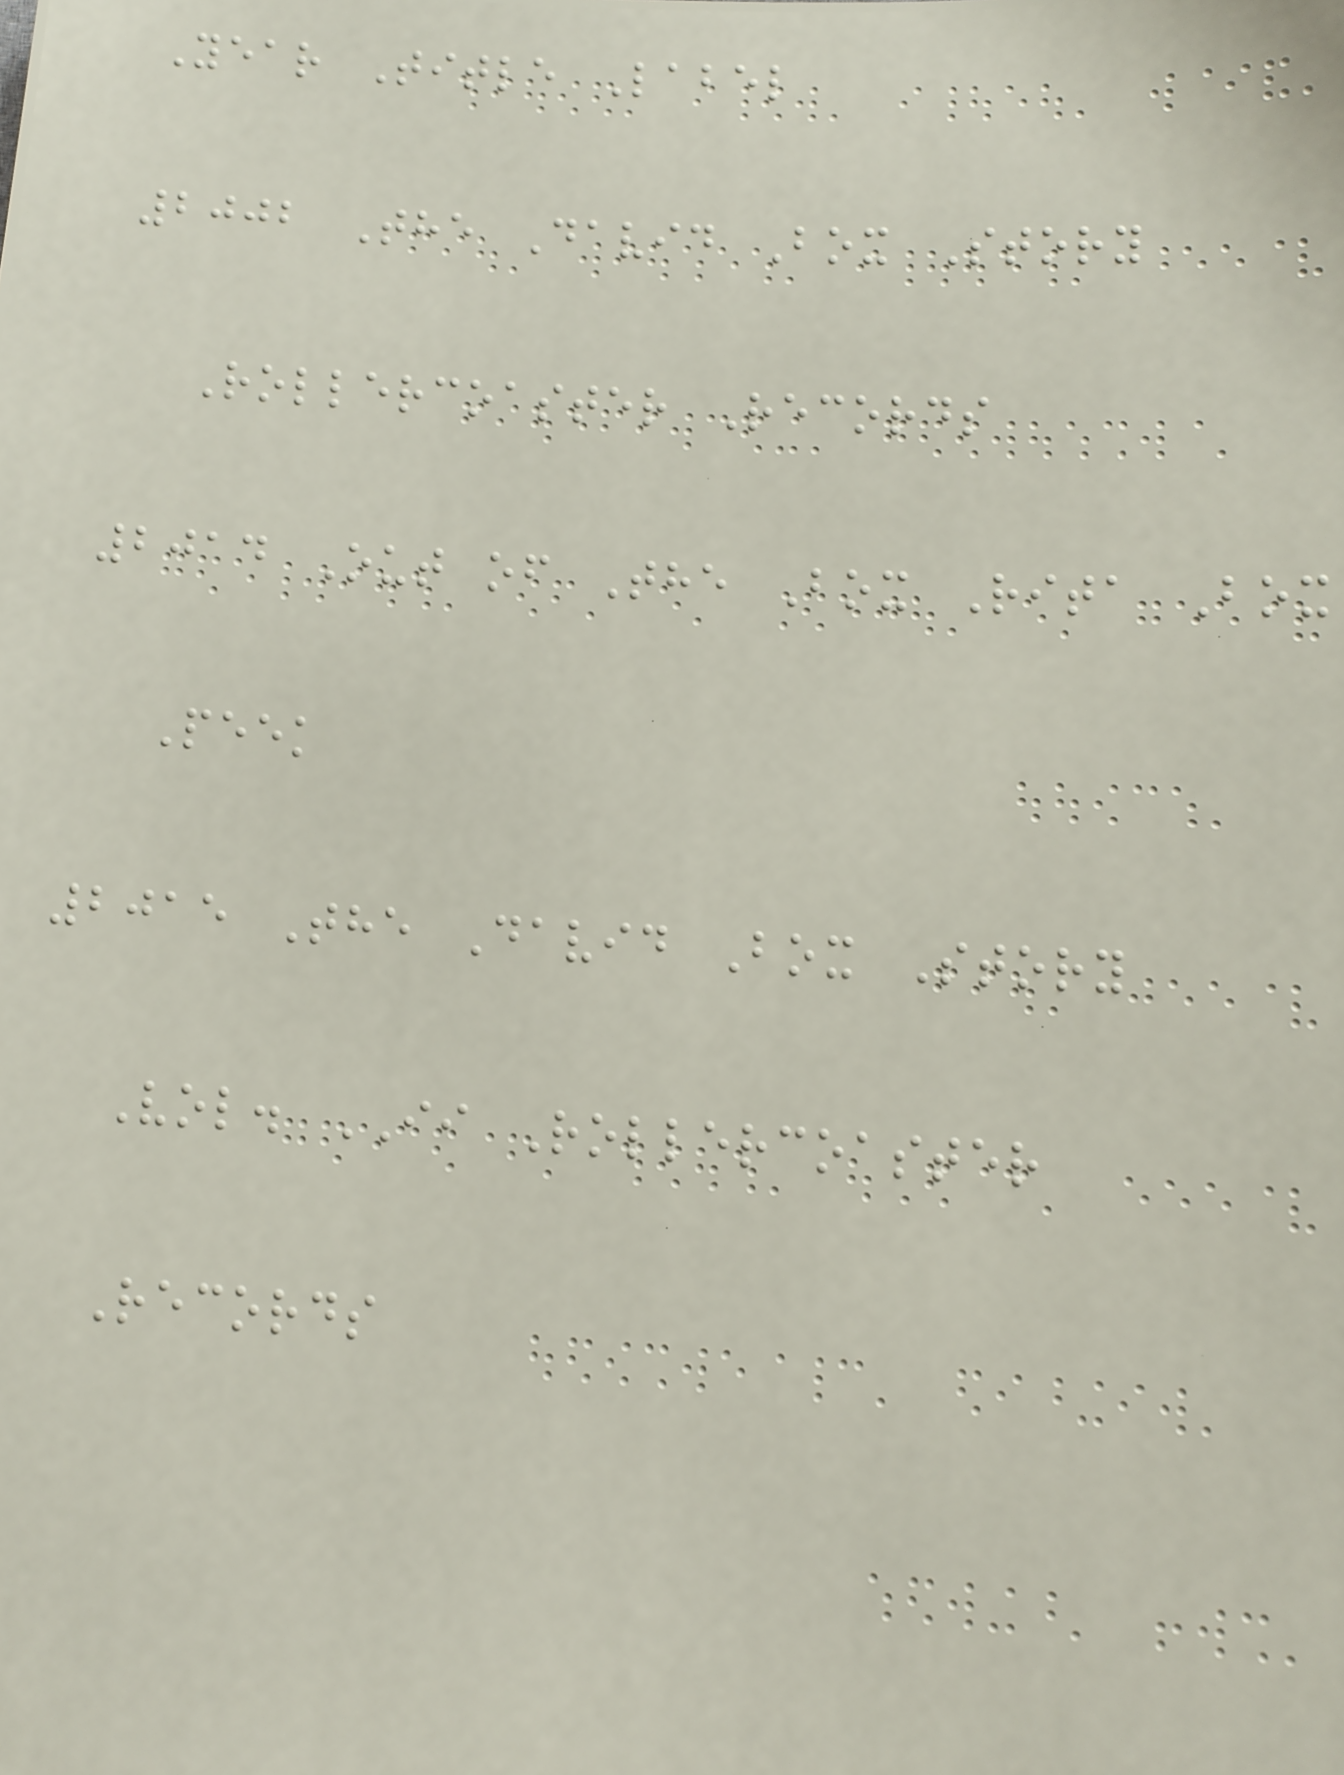Year Title Label
2002 The David Box Story
Rollercoaster Records
2014 Out of The Box Rita Box
Peek
2015 The David Box Story
Vol. II Rollercoaster
Records
